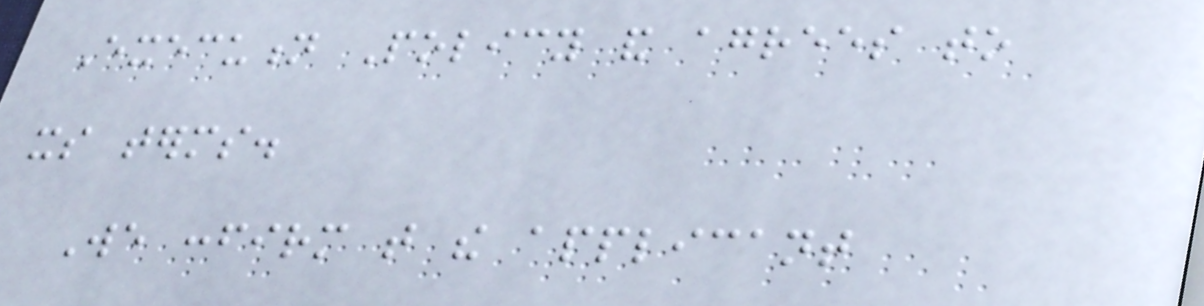Execution Policy and agrees to
its terms.
We confirm that the applicant
